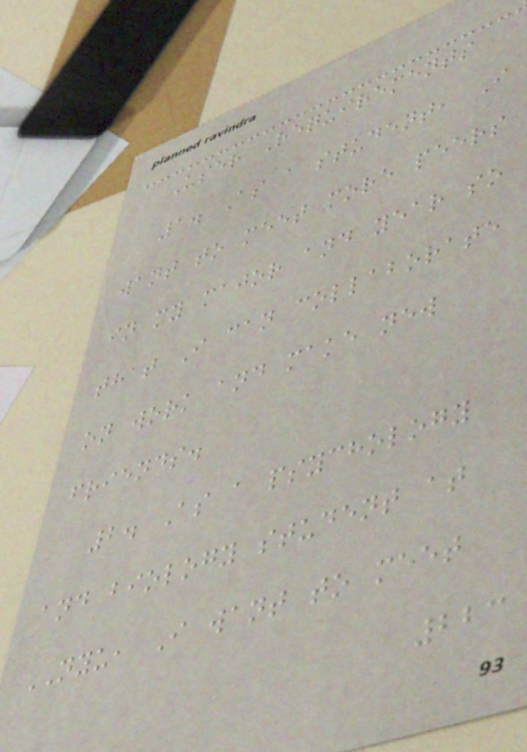User Requirements
1. As a student, I
want to meet more peers
in my major and year so
that I can collaborate
on work and make new
friends.
2. As a psychology
and biology student at
NYU, I want to meet
223
